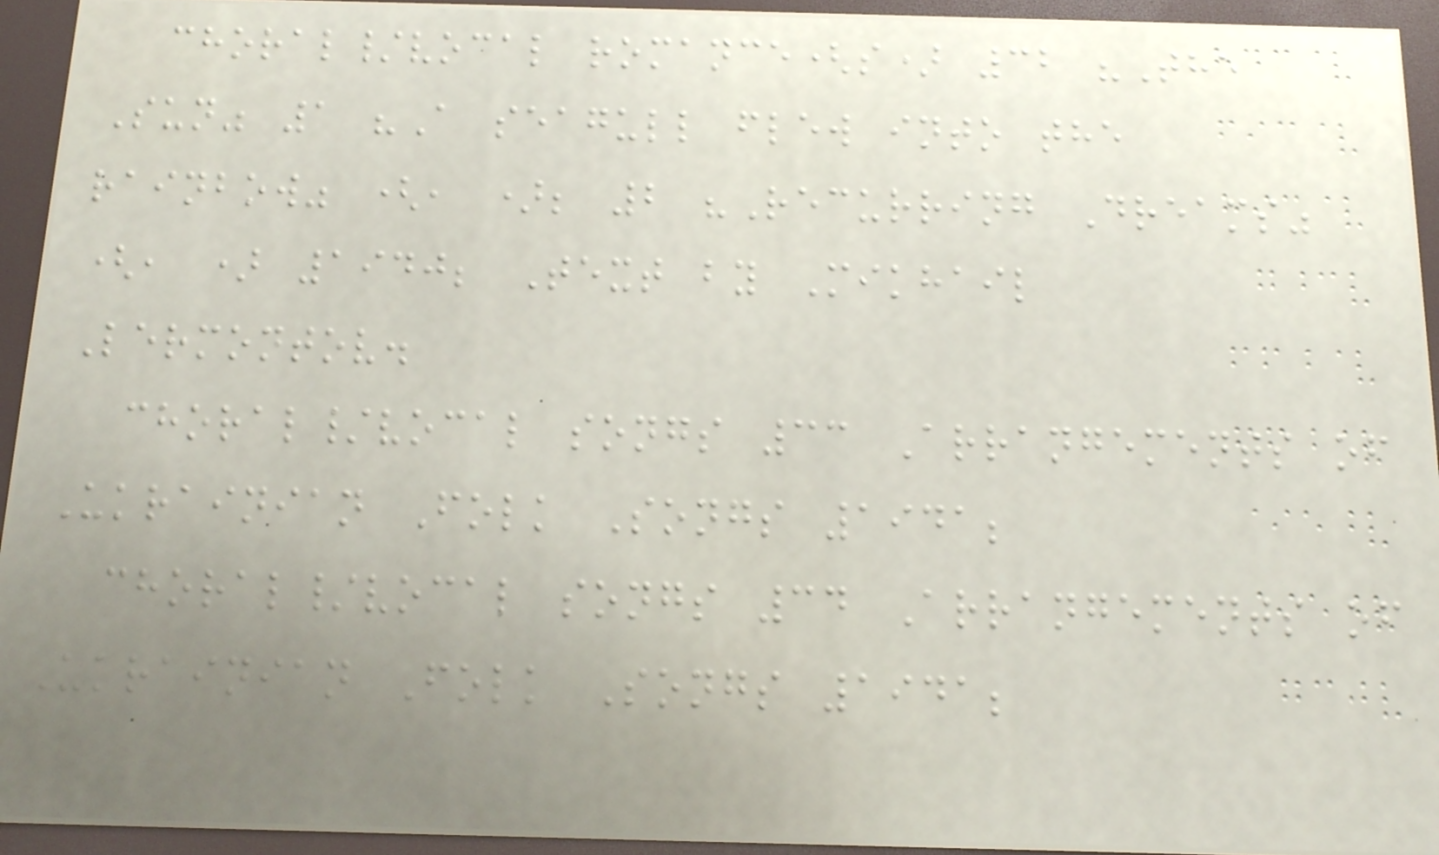choral/vocal romance(s) 32 "The
Sun" 1 "A seagull flew into the
rainbow" (, ); 2 "Recurring Dreams"
(, ) 1940; Text by Mikhail
Lermontov.
choral/vocal songs 33 Arrangements of
Ukrainian Folk Songs 1941;
choral/vocal songs 34 Arrangements of
Ukrainian Folk Songs 1941;
